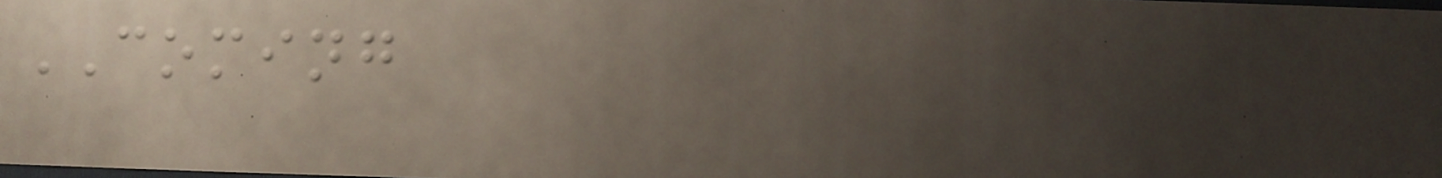COMING
